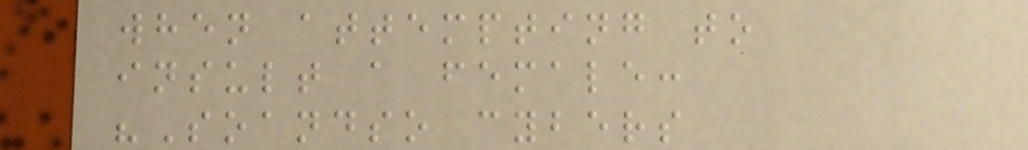when attempting to
insult a female:
"Soandso cybers
